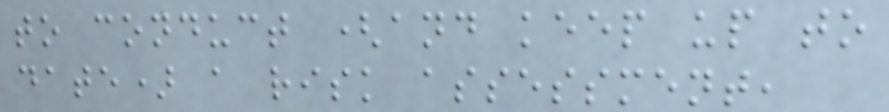to conduct (and keep up to
date) a risk assessment,
